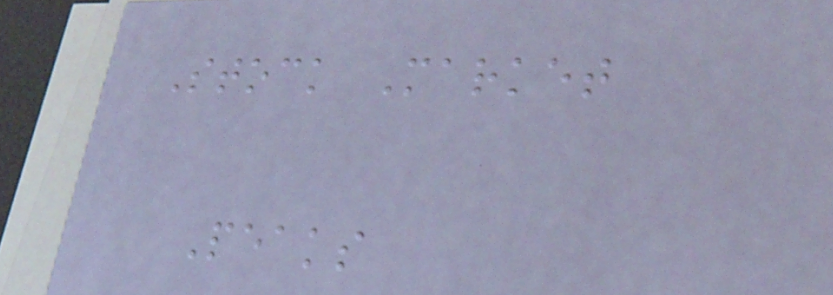Stock Market
Peaks
